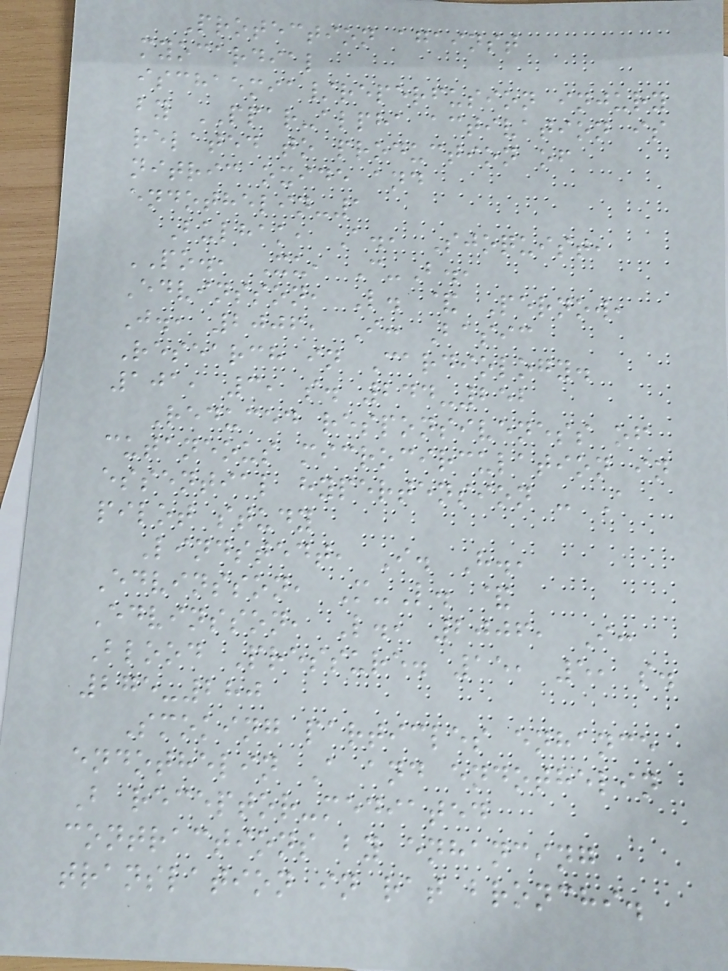Protection against
myocardial
ischaemia/reperfusion injury
by PPAR-alpha activation is
related to production of
nitric oxide and
endothelin-1
Bulhak, A., Sjoquist,
PO., Xu, C-B.,
Edvinsson, L. & Pernow,
J., 2006, I: Basic
Research in Cardiology.
101, 3, s. 244-252
Reduced responsiveness of
cutaneous microcirculation in
essential hypertension - A
pilot study
Lindstedt, I. H.,
Edvinsson, M-L. &
Edvinsson, L., 2006, I:
Blood Pressure. 15, 5, s.
275-280
Smoking particles enhance
endothelin A and endothelin
B receptor-mediated
contractions by enhancing
translation in rat bronchi.
